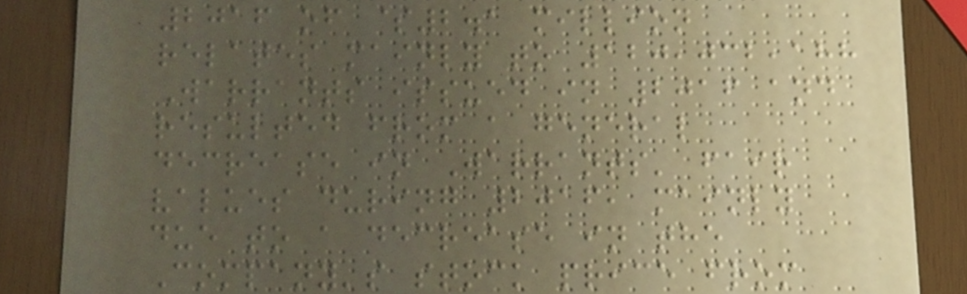2016 of $2.1 million
relates mainly to 120,032,188
Warrants issued in 2016 and
resulted from a general
decrease in Warrants' fair
values during 2016, mainly
due to a decrease in the
Company's stock price from
